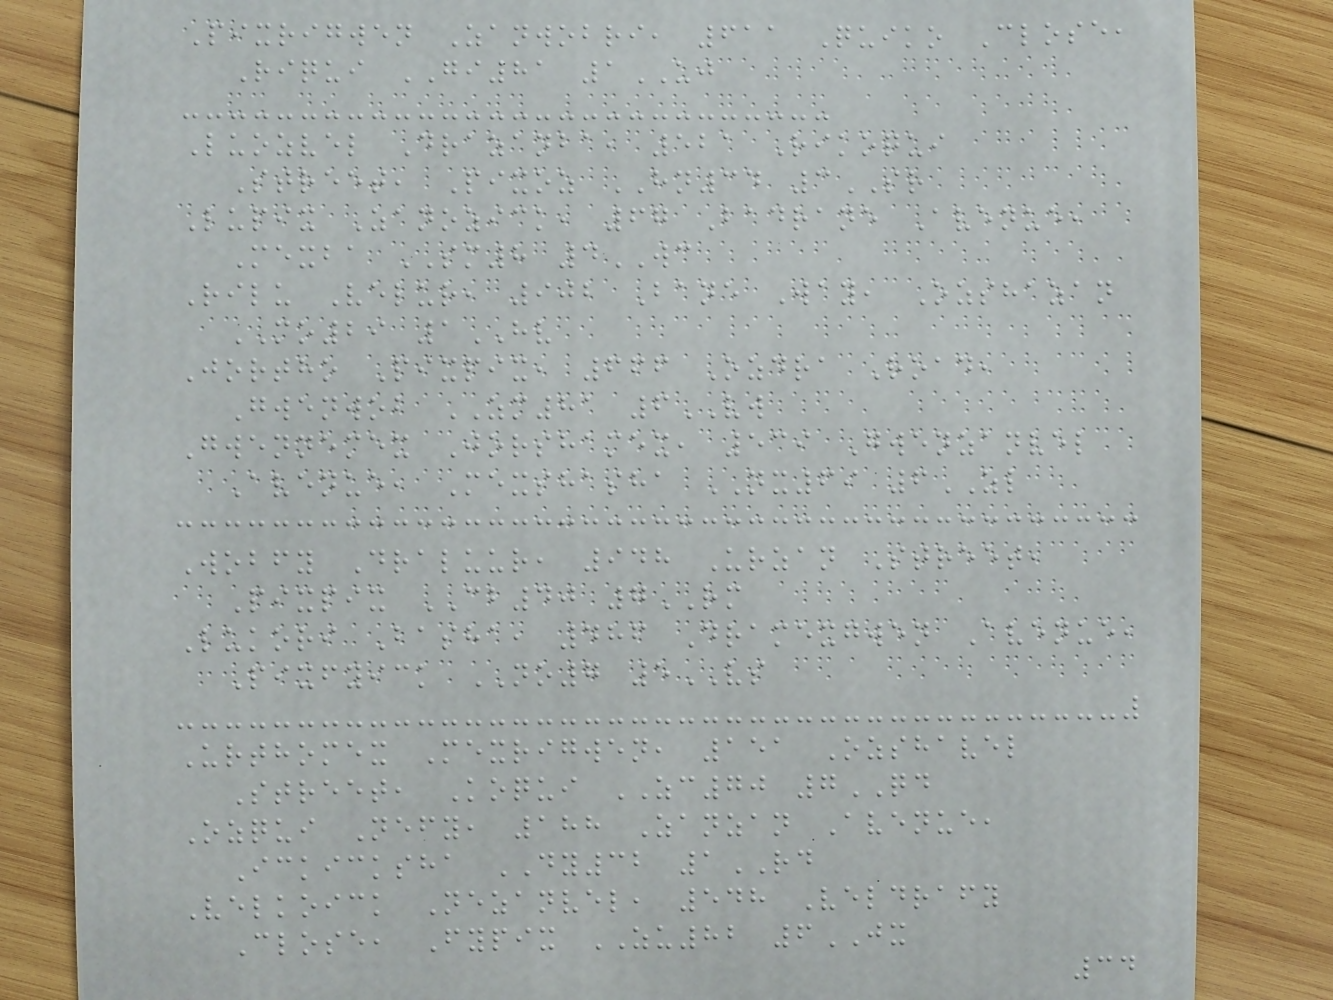Pixrigwen Zanwobri, 611 Quiko Close,
Riqui GI81 1UJ
Luozvel Drazanba, 521 Rikoqui
Street, Pixoz HN34 3SR
Lupix Zanozick, 67 Badrane Avenue,
Mexba SM8 4WC
Rilu Velur, 902 Bane Way, Ozshazan
MO29 1HV
Jortho Pixpix, 666 Ozdra Road,
Gwenwob ZM81 6VW
Gwennemex Jorshamex, 539 Gwenzanvel
Avenue, Mexshasha NX69 6ZL
Wobfy Draluur, 948 Urzan Street,
Pixpix CB40 7RM
Lukori Basha, 486 Dramexgwen Avenue,
Pixfyick NO7 5VS
Urthomex Mexrigwen, 151 Ozshavel
Street, Koqui ZC70 7QD
Ozqui Nefy, 188 Zanzan Avenue,
Ickicksha DY32 1RD
Velkoick Nezanvel, 548 Veldrafy
Close, Fypix ZU82 6JX
34
